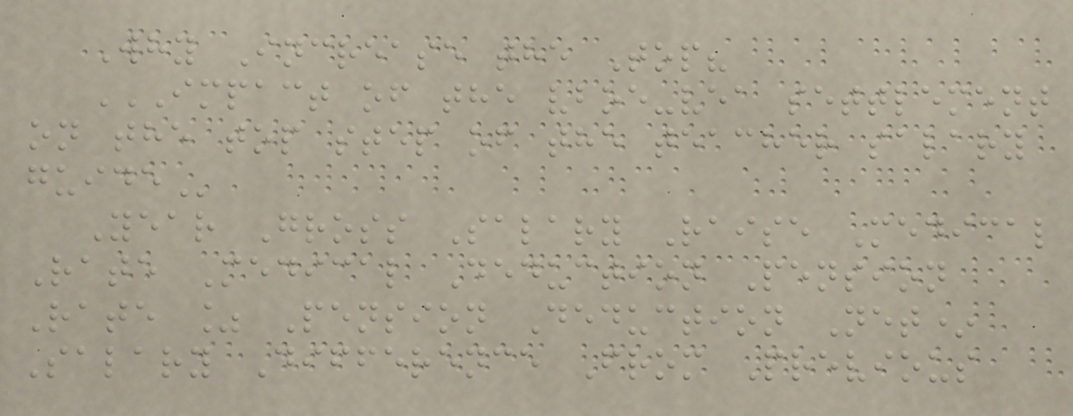Why Increase the Top?
IMPACT OF THE VBOE-VEA SETTLEMENT
ON THE TOP STEP OF THE TEACHER SALARY
GUIDE
Year Gross Salary Raise Medical
Rate Medical Deduction Pension
Rate % Pension Deduction Net*
Salary Difference From Previous
